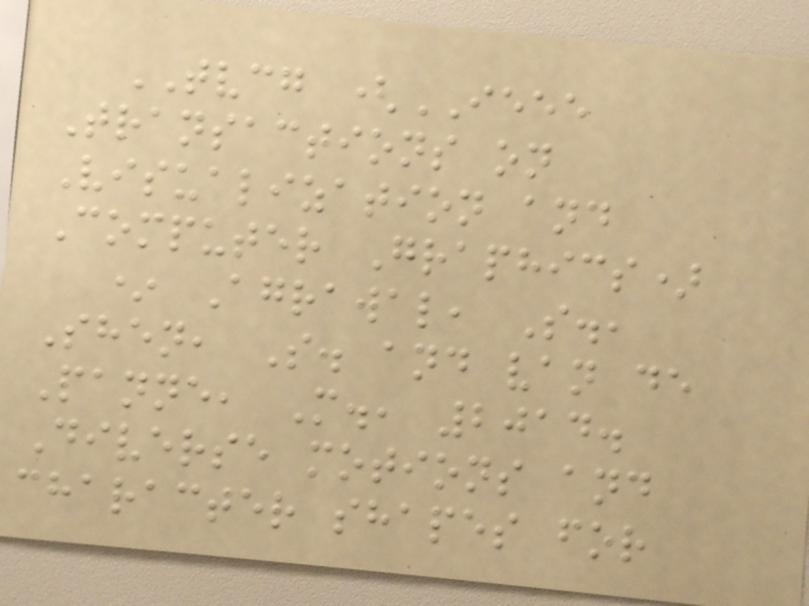TVCG (IEEE
Transactions on
Visualization and
Computer Graphics)
* Agrawal, S.,
Shen, S. and van de
Panne, M., 2014.
Diverse motions and
character shapes for
